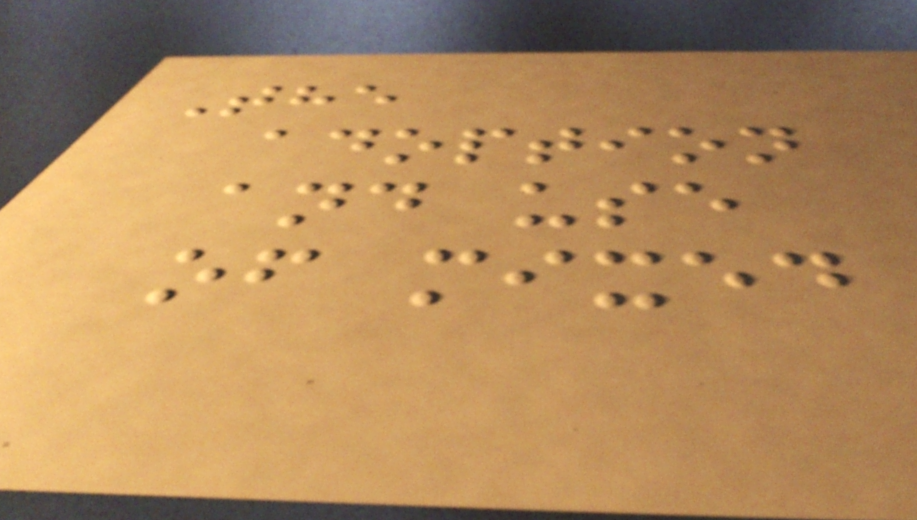The
adoption
and use
of mixed
